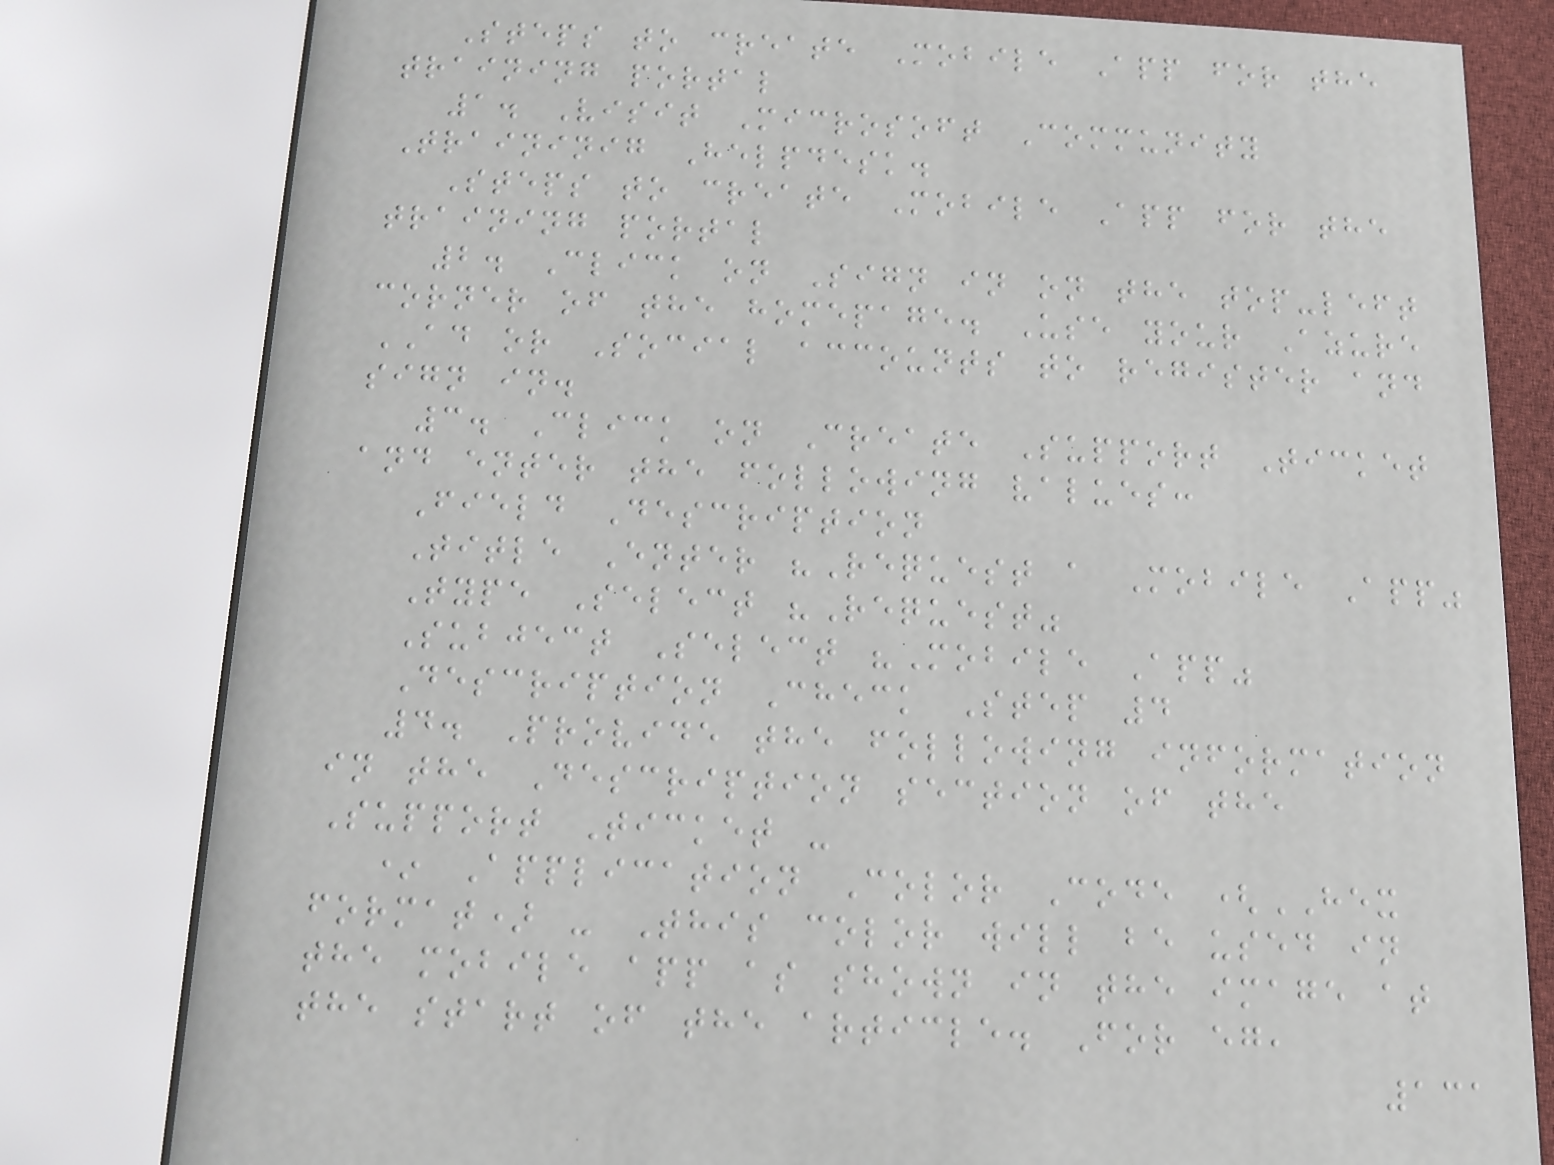Steps to create Mobile App for the
training portal
1. Visit Microsoft Community
Traininig Helpdesk.
Steps to create Mobile App for the
training portal
2. Click on Sign in on the top-left
corner of the homepage. Use your Azure
AD or Social accounts to register and
sign in.
3. Click on Create Support Ticket
and enter the following values:
Field Description
Title Enter "Request a Mobile App"
Type Select "Request"
Subject Select "Mobile App"
Description Check Step 4
4. Provide the following information
in the Description section of the
Support Ticket -
* Application Color Code (HEX
format) - This color will be used in
the mobile app as shown in the image at
the start of the article. For eg,
131
